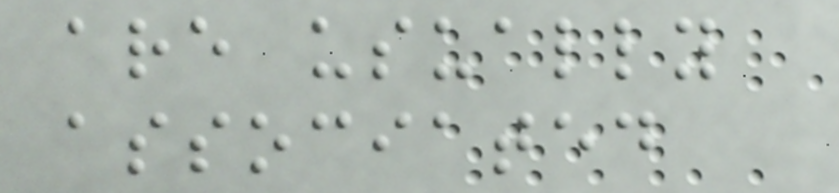are usually
associated
